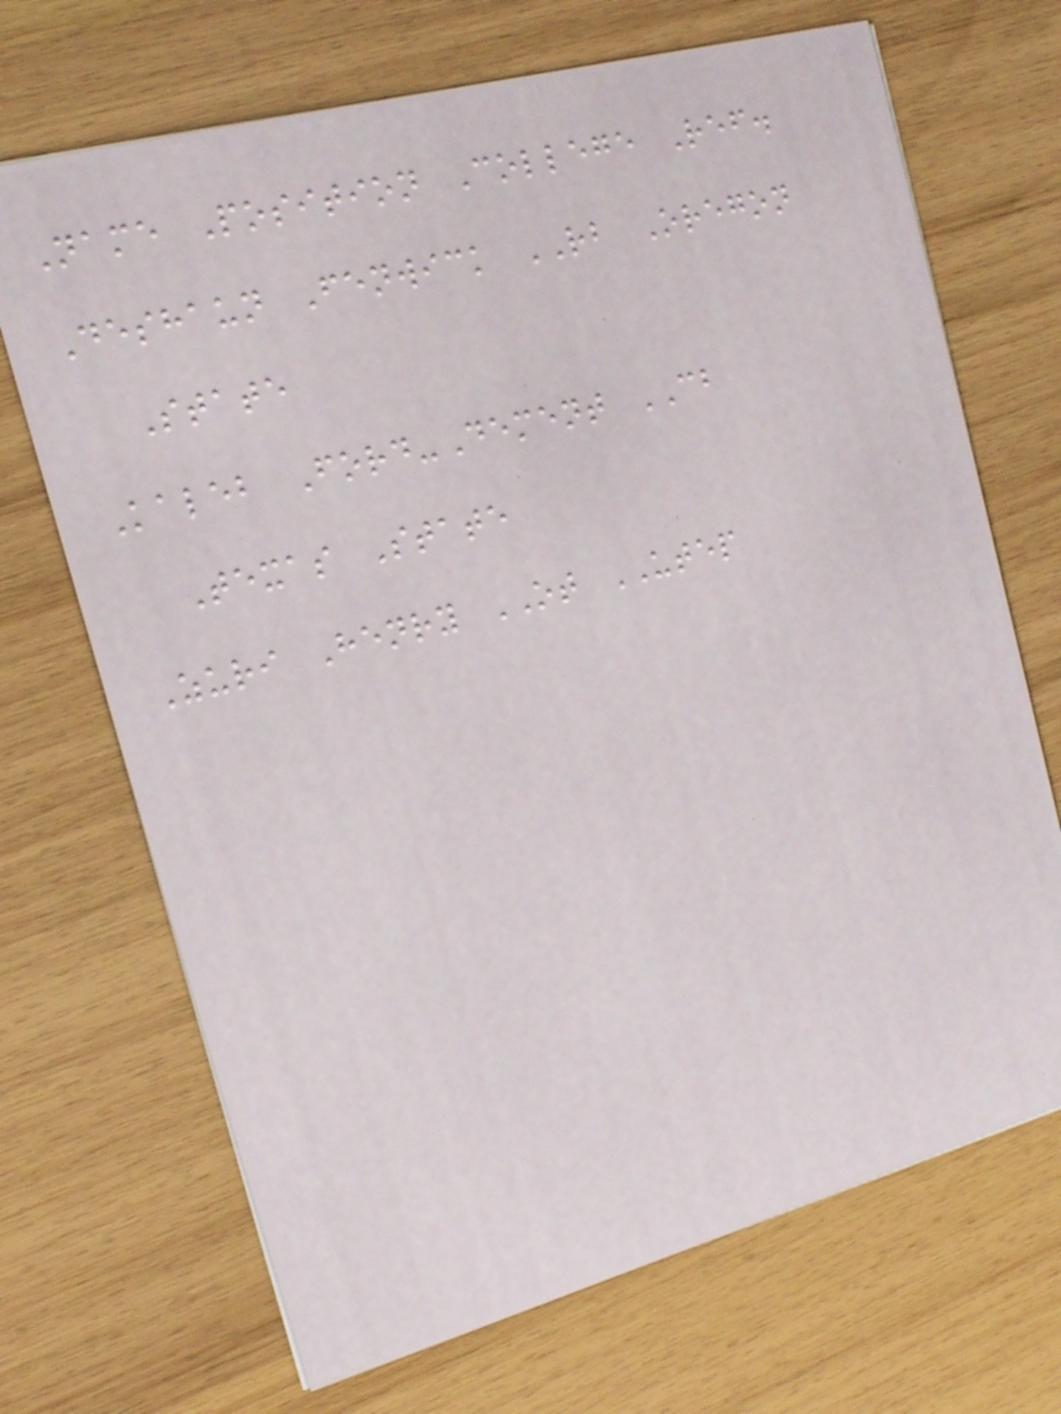Name Position College Ref.
Deshaun Fenwick RB Oregon
State
Kaleb Ford-Dement CB
Texas State
Zuri Henry OT UTEP
